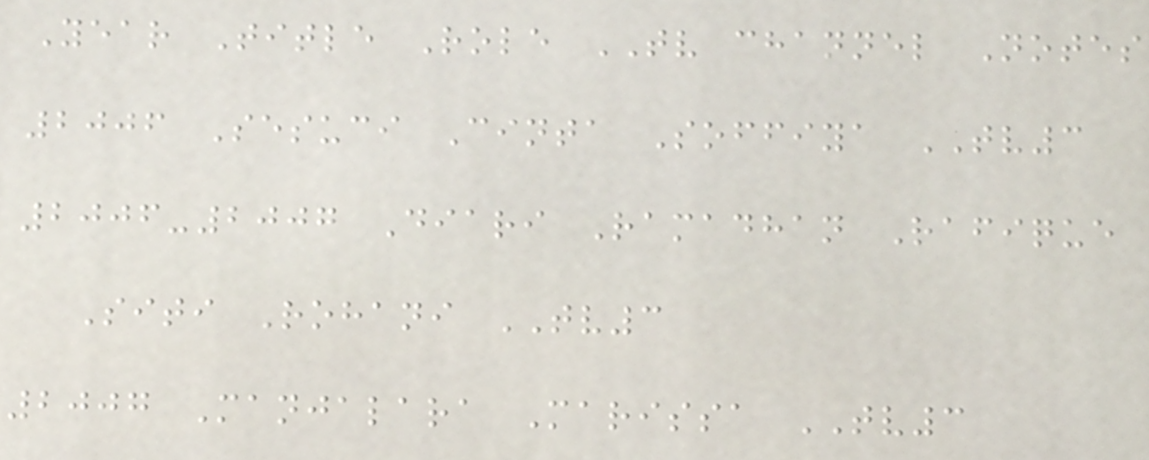Year Title Role TV channel Notes
2006 Sesuci Cinta Soffiya TV3
2006-2007 Diari Ramadhan Rafique
Siti Rohani TV3
2007 Manjalara Marissa TV3
